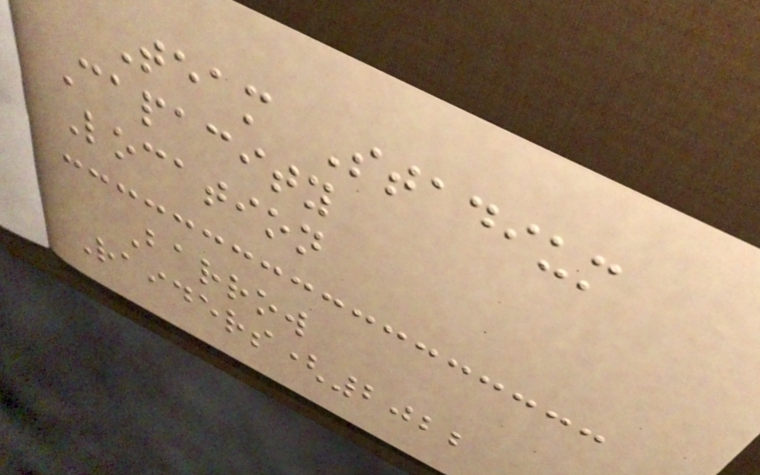Team Stadium
Capacity
Location
Barrow
Raiders(2022
